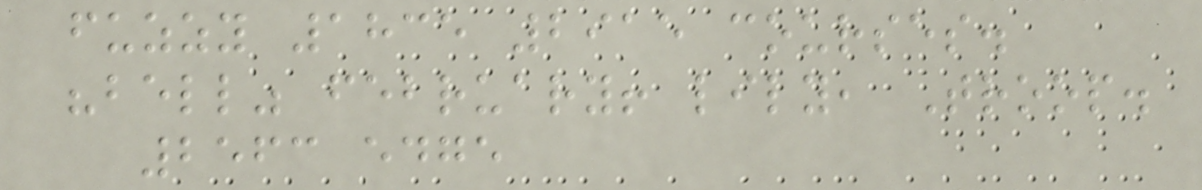fuzzy 1835 2915 courses.
"bell" february! lily, Troop.
2563 edge
